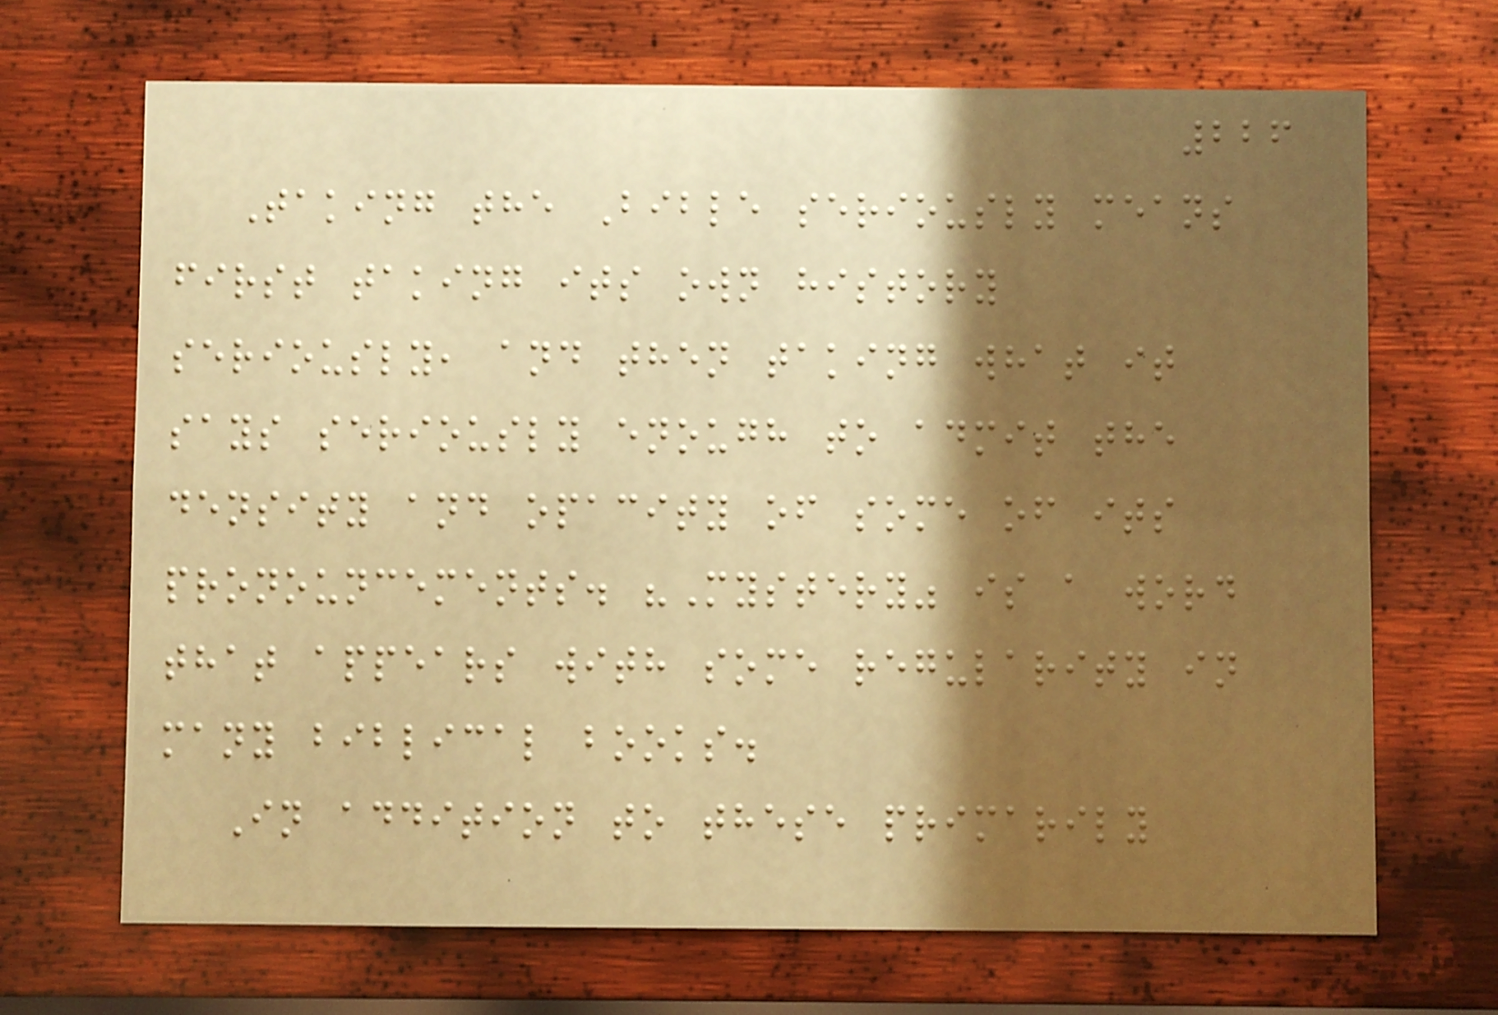226
Taking the Bible seriously means
first taking its own history
seriously, and then taking what it
says seriously enough to admit the
density and opacity of some of its
pronouncements. "Mystery" is a word
that appears with some regularity in
many biblical books.
In addition to these primarily
